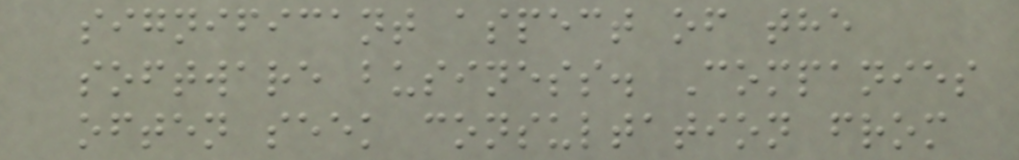significant aspect of the
software business. Companies
often seek consultation from
